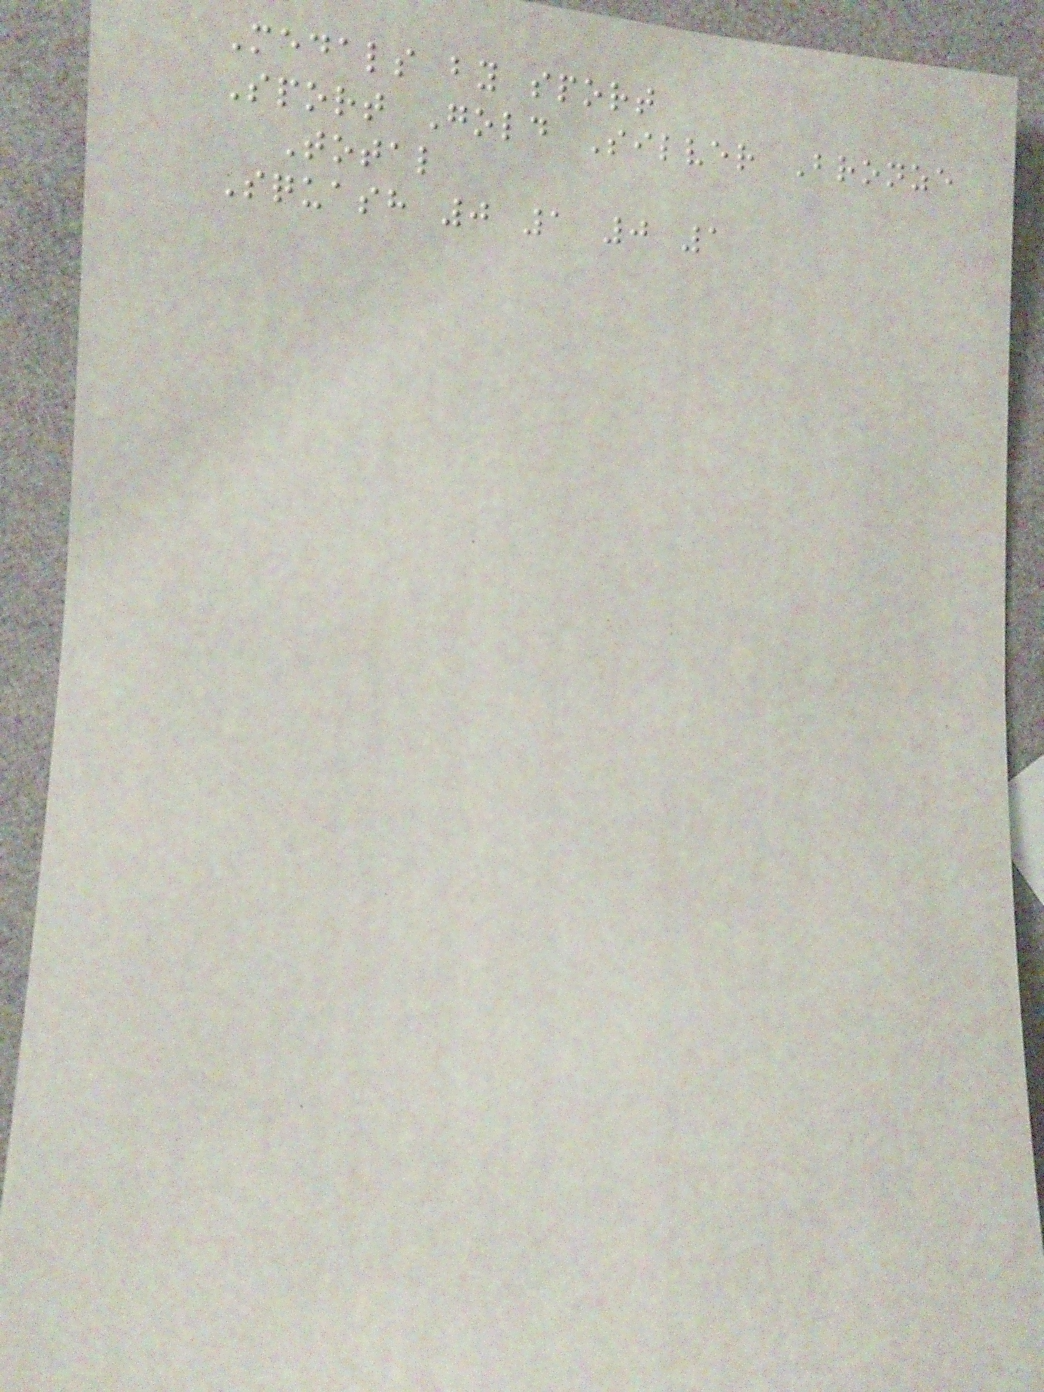Medals by sport
Sport Gold Silver Bronze
Total
Squash 0 1 0 1
